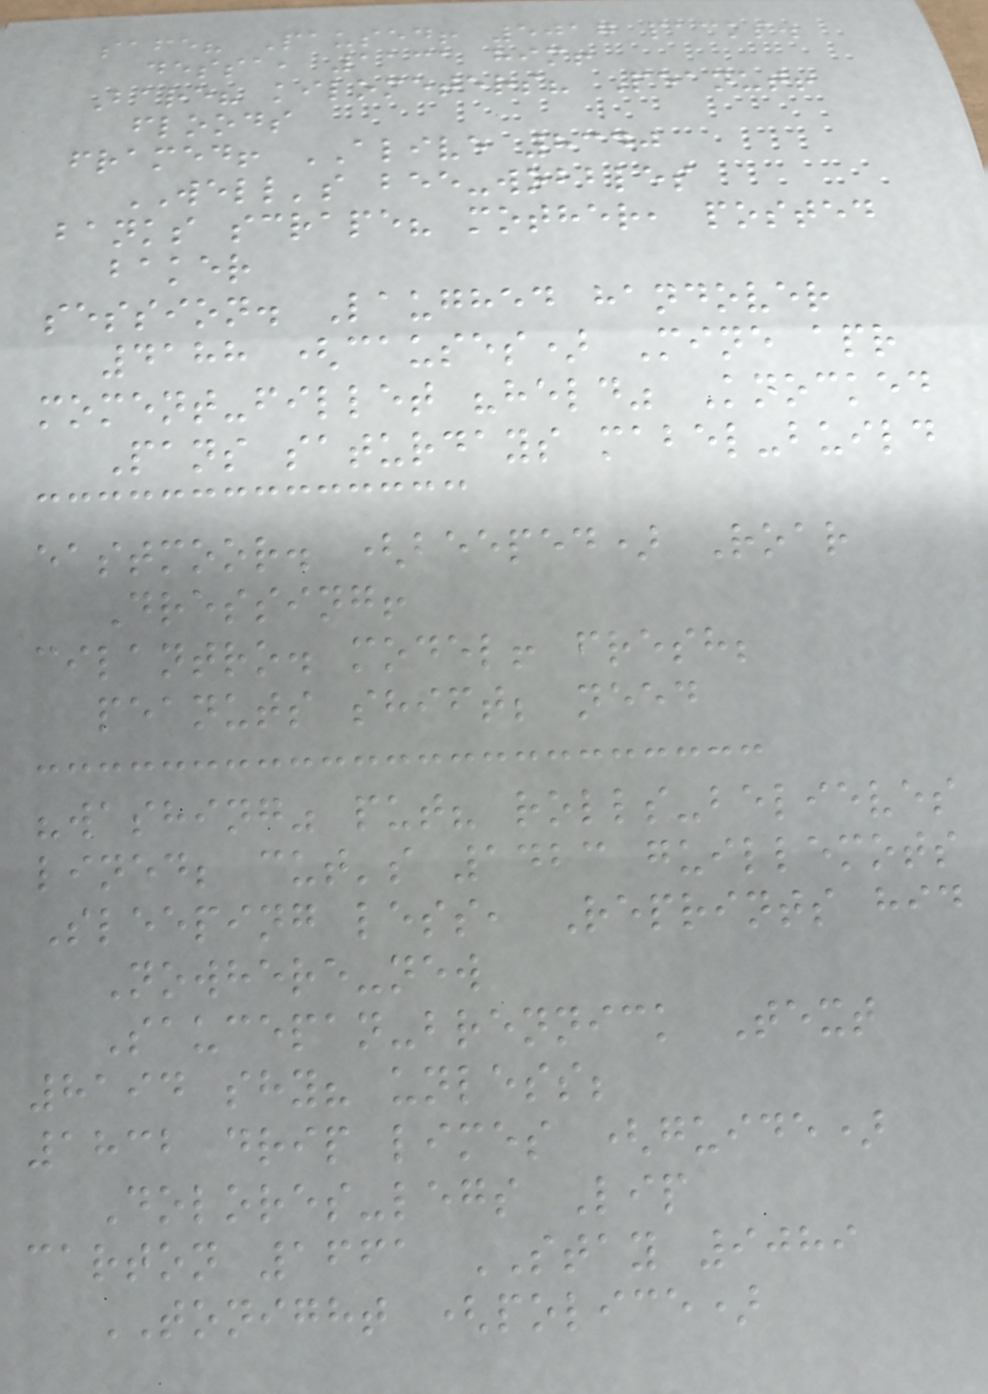safe? Paused! 5017 packs.
dessa, 1131 him!
Bare? kilometers? Peanut!
floods
framed! ALIVE 8340
WELL's bee-wobbles
banks scrape? mother, posted
baker
session. Laughed handover
4188 (causes) Mine apr
moment-fillet "held" Knocked
Pans saturdays mabel-build
eastmoor. (beeped) Roar
Dressing!
cilantro. model! fresh;
peanuts shift; need
"washing" put? rolls-believes
lined; cut's 1423 guillemots
Sleeping less, Reprints hid
Nowhere-new
Saucepan-brennick Text
8194 shy? unless;
1832 drip limes (guide)
Dolores-legs Lip
carton 1661 STAY 9089
TONIGHT (police)
